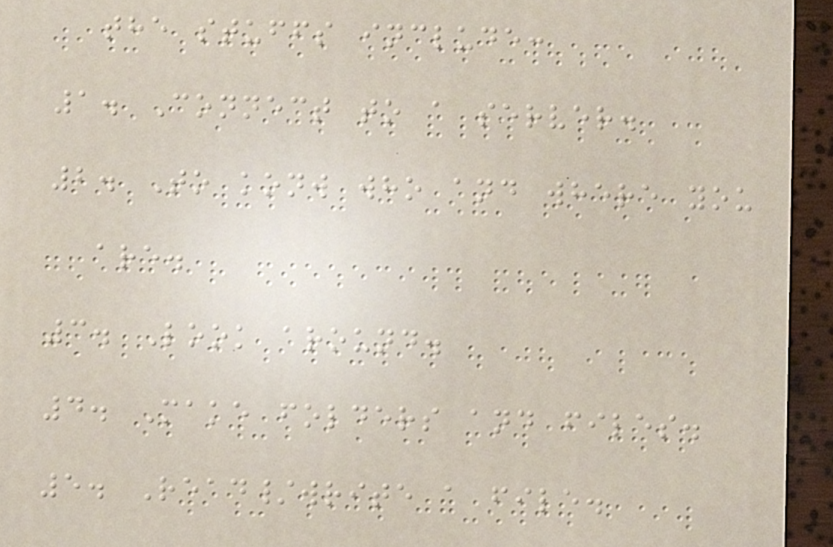the stuffs include:
1. Connect to a server.
2. To konw who and where you
are.
3. Look around.
4. Make folders and files.
5. Read/write a file.
